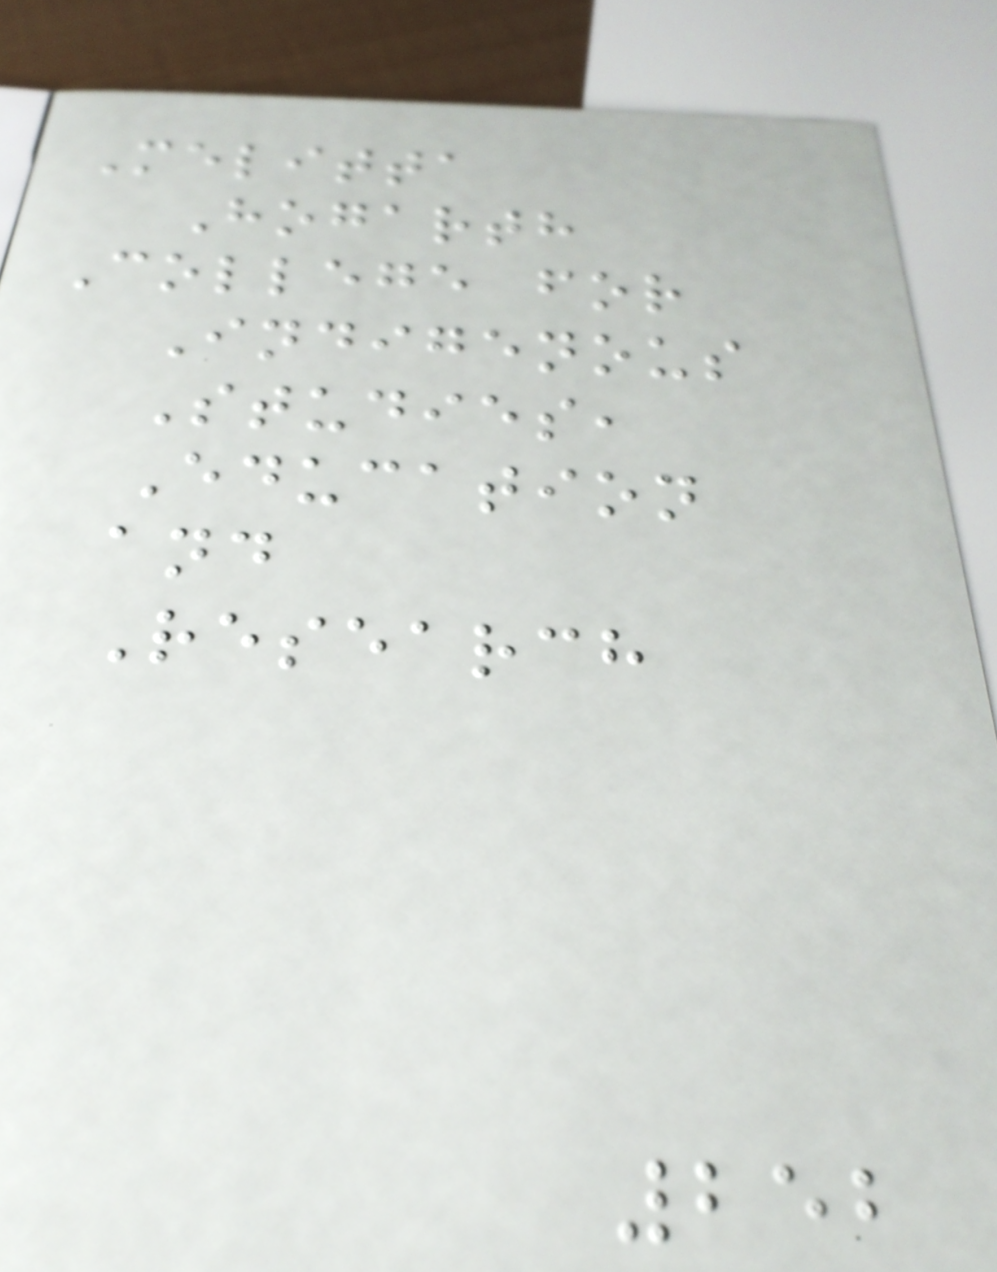Melitta
Hogarth
College for
Indigenous
Studies,
Education
and
Research
252
